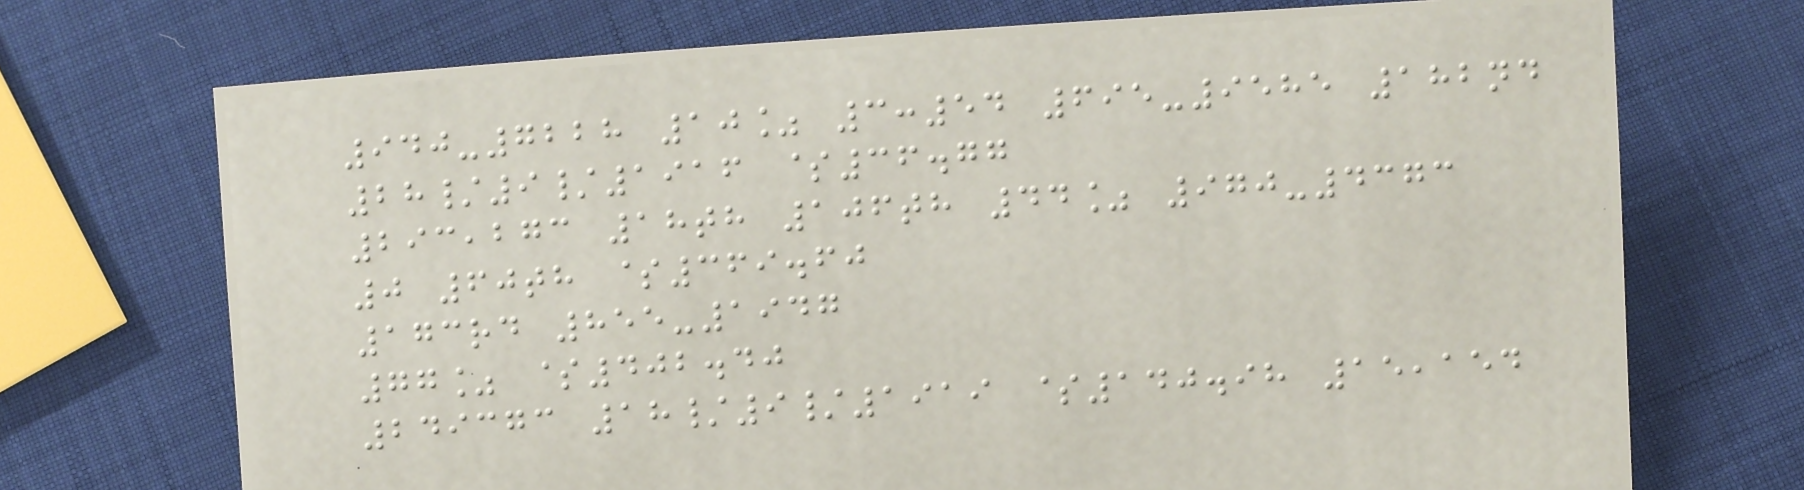940-7228 10% 3:54 695-9585 182nd
28/9/1916 $36.77
293,273 18th 106th 44% 970-4373
0 60th $369.60
173rd 855-1947
77% $402.40
249373 18/9/1919 $140.98 15,154
